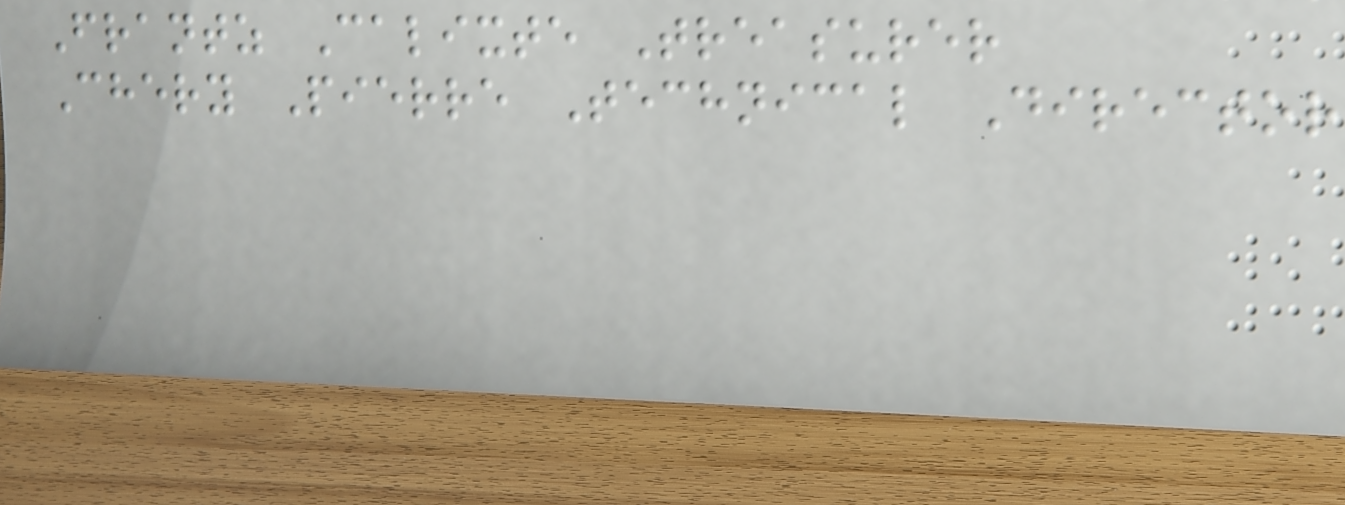Frantz Calixte Treasurer
Chery Pierre Technical Director
